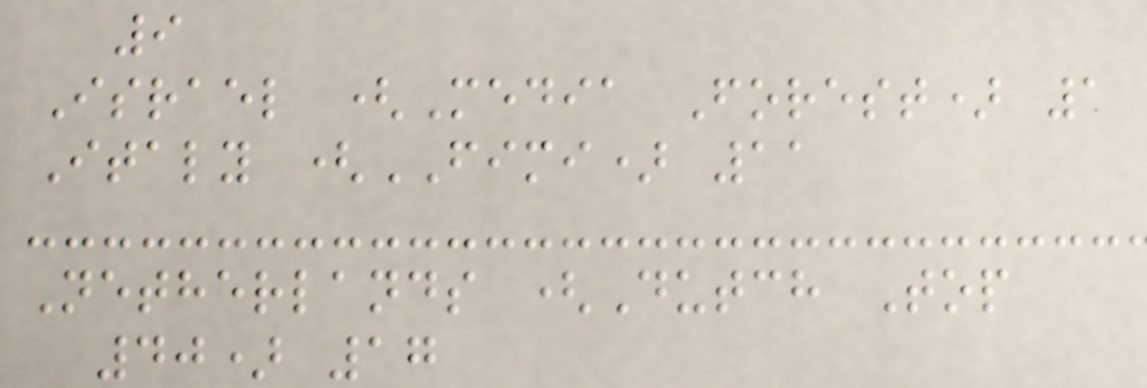9
Israel (Media Forest) 1
Italy (FIMI) 11
Netherlands (Dutch Top
40) 17
